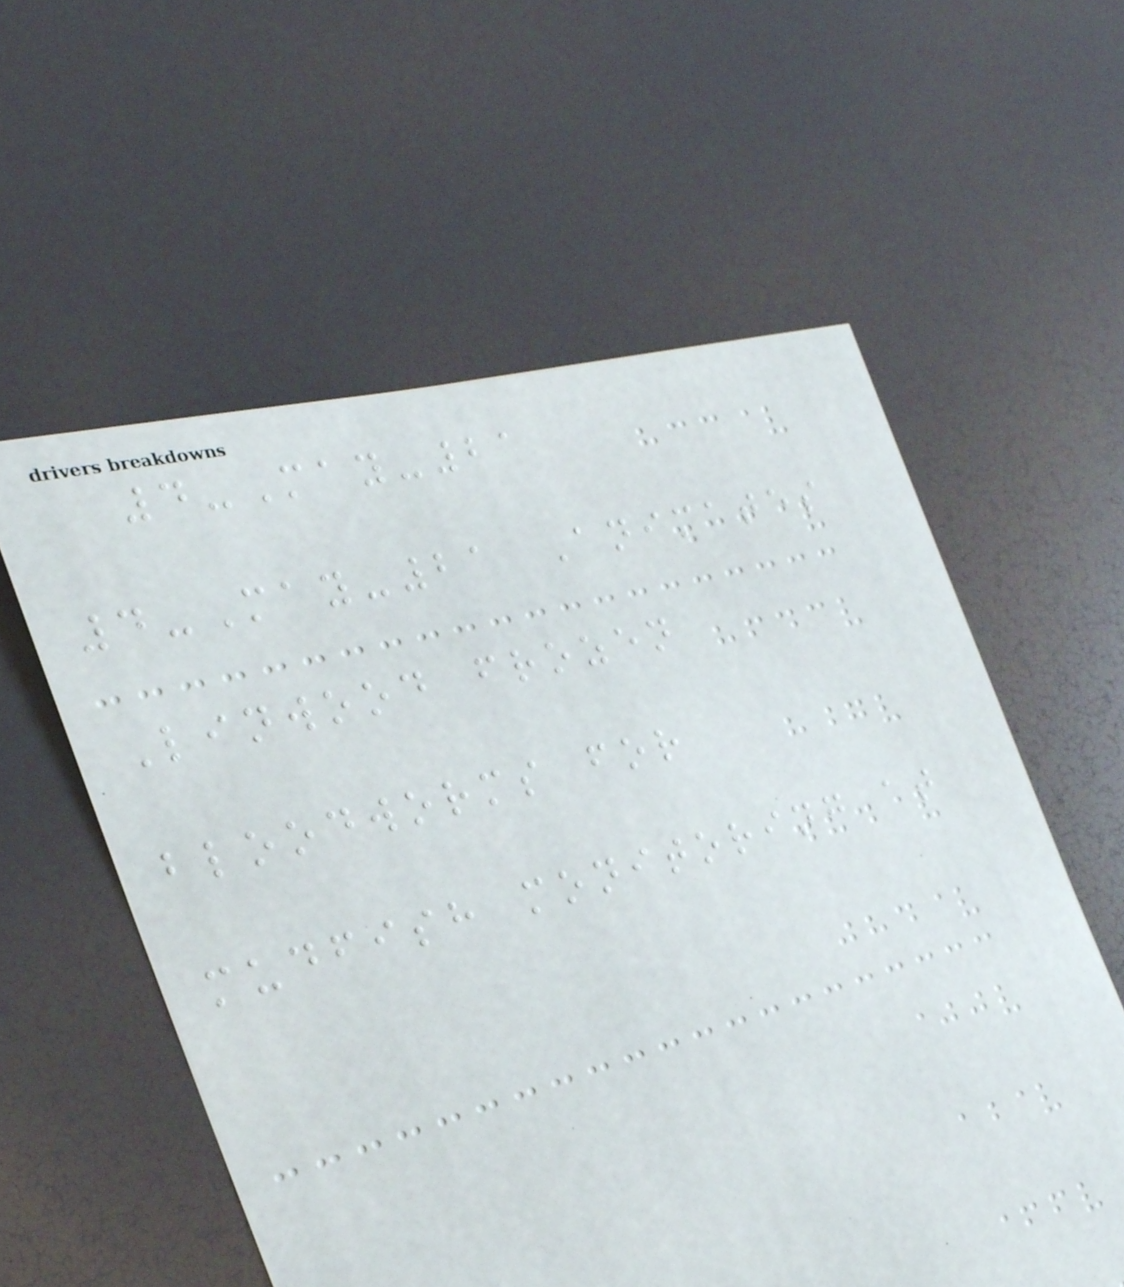4-May-21
4-May-21 Animates
Linwood frozen
bloodworms for
mudfish monitoring at
